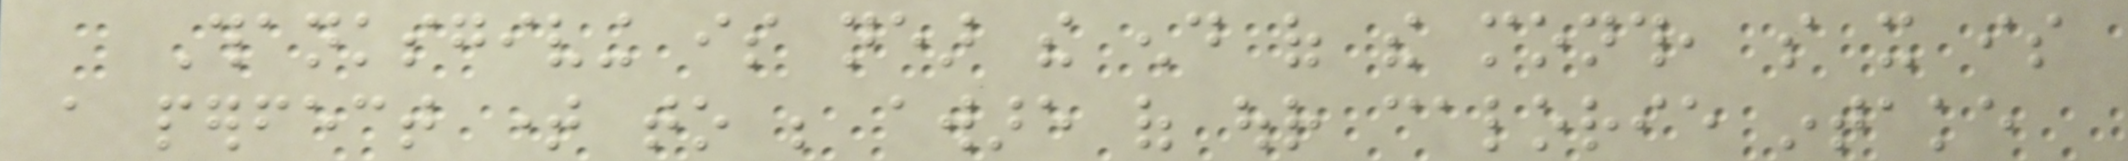Thanksgiving is near the end of the month, so it is
a perfect time to be aware of our calorie intake
